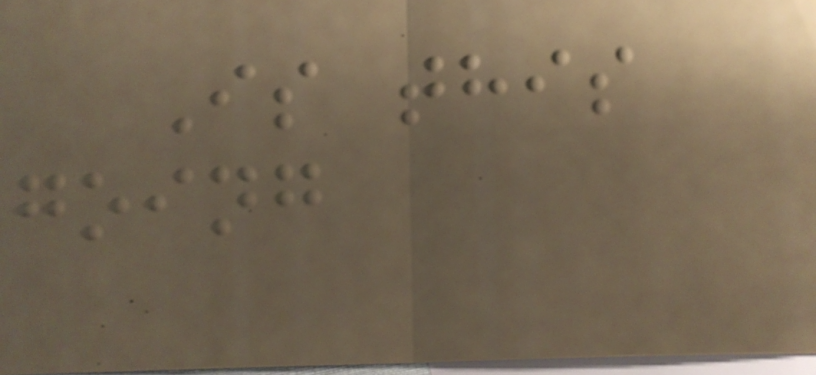Is this
going
